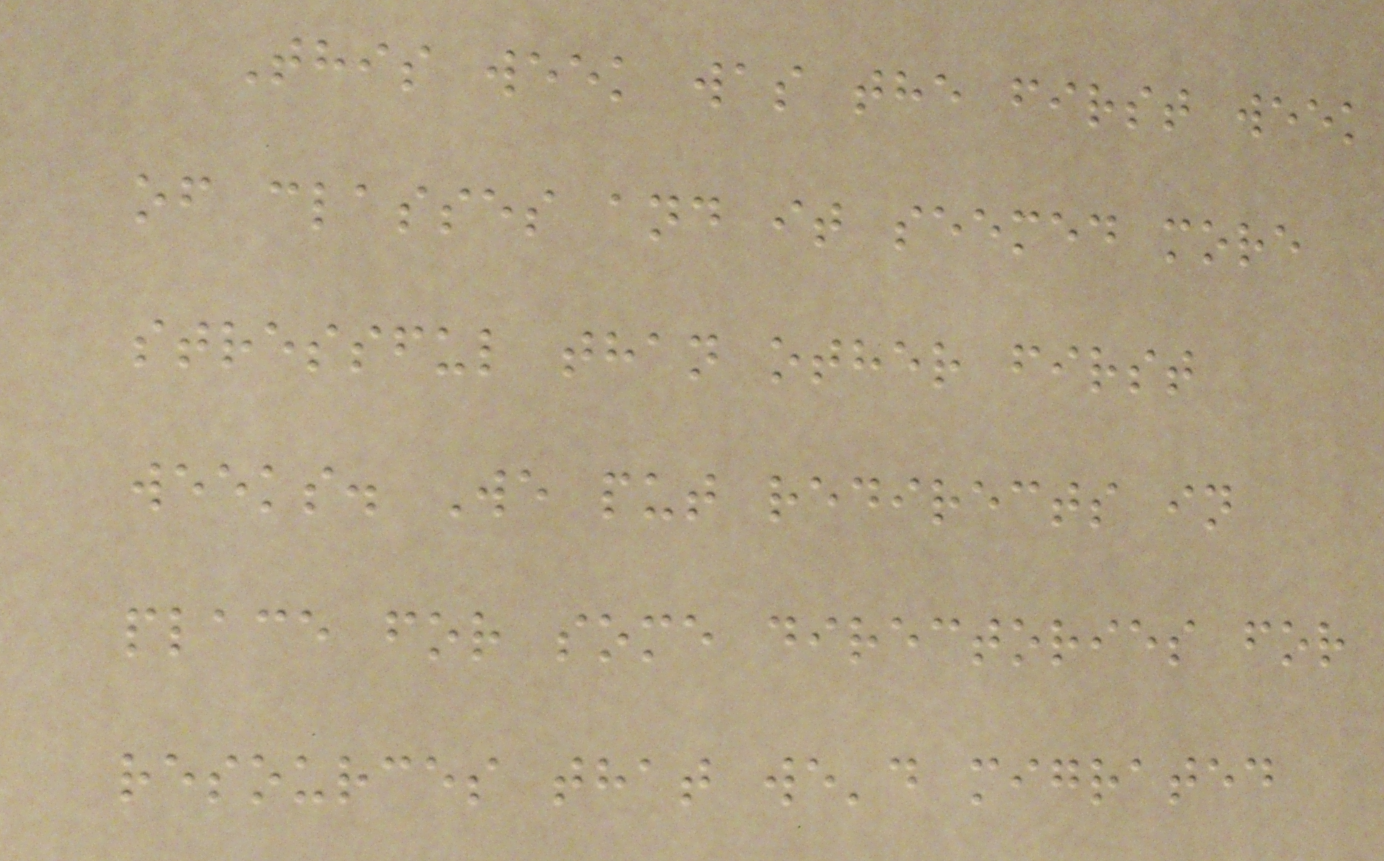This week was the first week
of classes and it seemed more
stressful than other first
weeks. We put redirects in
place for some directories for
resources that we'd migrated
